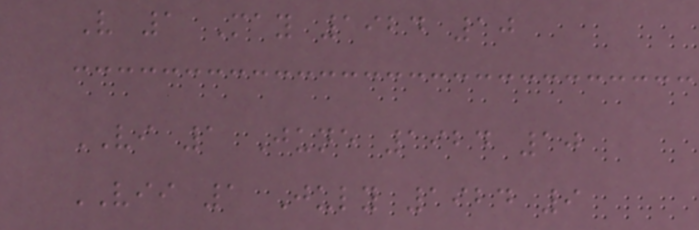V 1 May 1924 10
VI 1 June 1924 10
VII 1 July 1924 9
